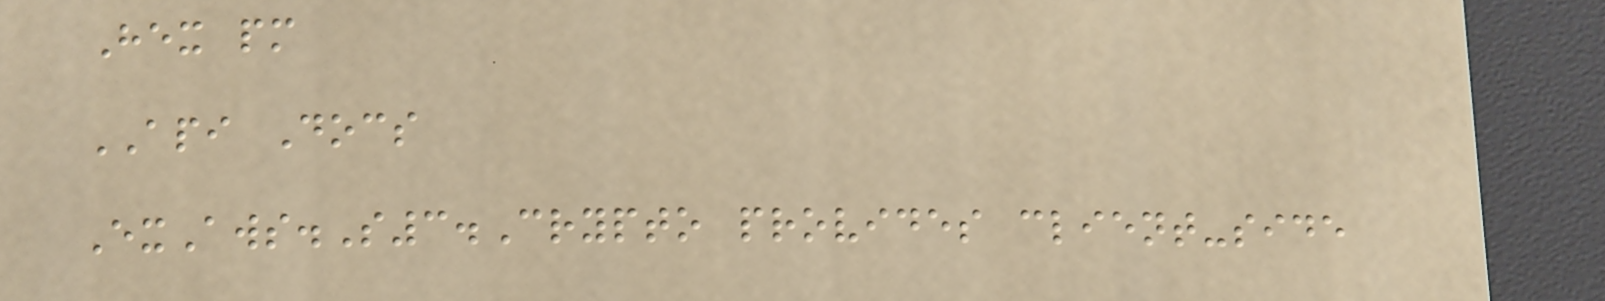Hex pm
API Docs
ExAws.S3.Crypto provides client-side
